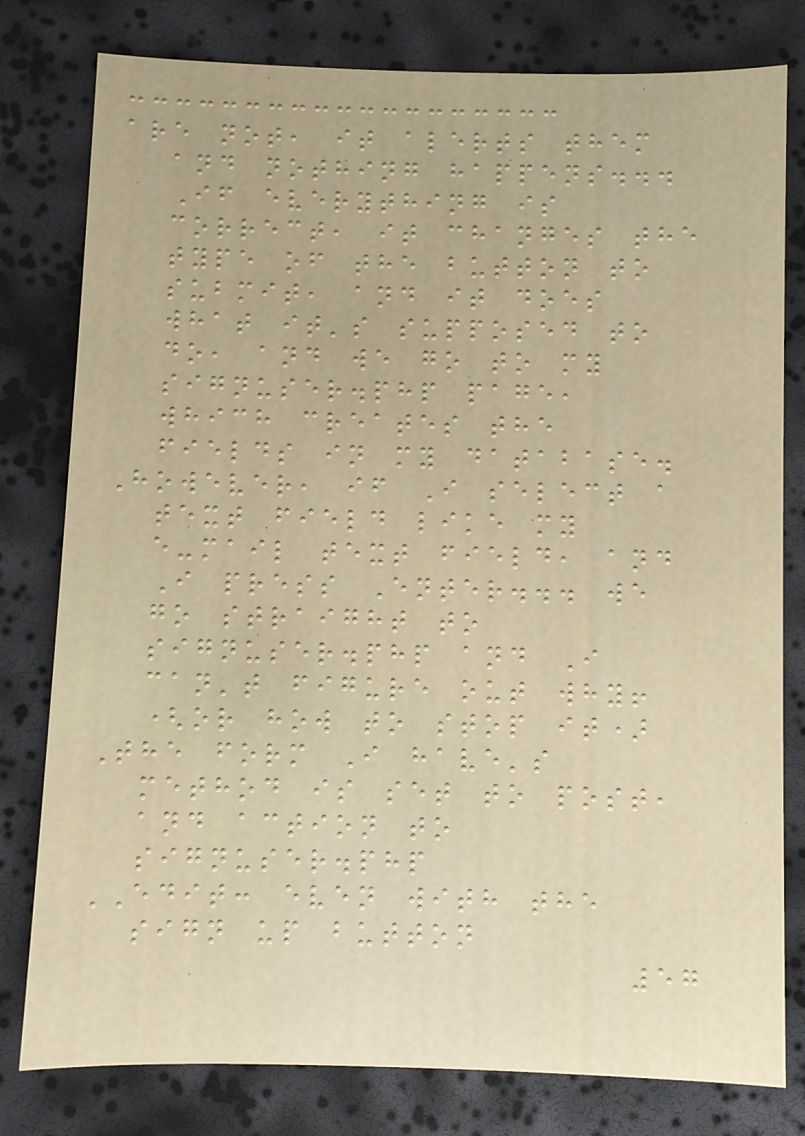are not, it alerts them
and nothing happens...
If everything is
correct, it changes the
type of the button to
submit, and it does
what it's supposed to
do, and we go to my
signuser.php page,
which creates the
fields in my database.
However, if I select a
text field like my
e-mail text field, and
I press Enter... we
go straight to
signuser.php and I
can't figure out why!
(or how to stop it)
The form I have's
method is set to post,
and action to
signuser.php
EDIT: even with the
sign up button
57
